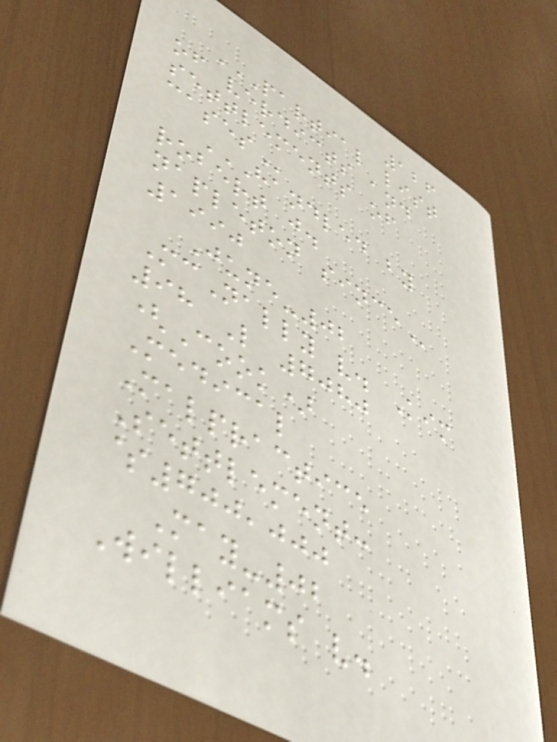126
PARTIAL LIST
OF VERDICTS AND
SETTLEMENTS OF
CASES
HANDLED BY
ROBERT J.
NAPLETON SINCE
1990
June-02
McNally v. Kim
98 L 7080
(Cook)
Medical
Malpractice
Settlement:
$700,000
May-02
Williams v.
